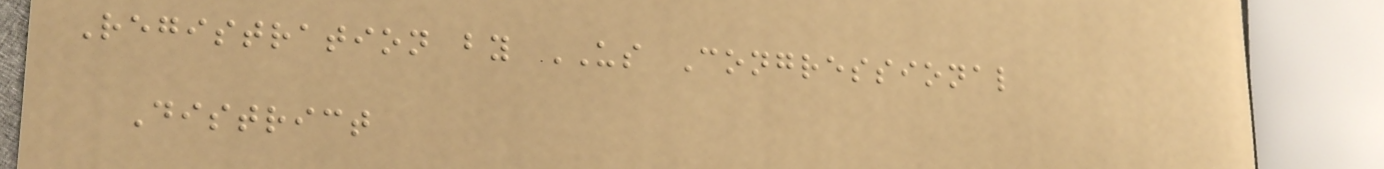Registration by US Congressional
District
